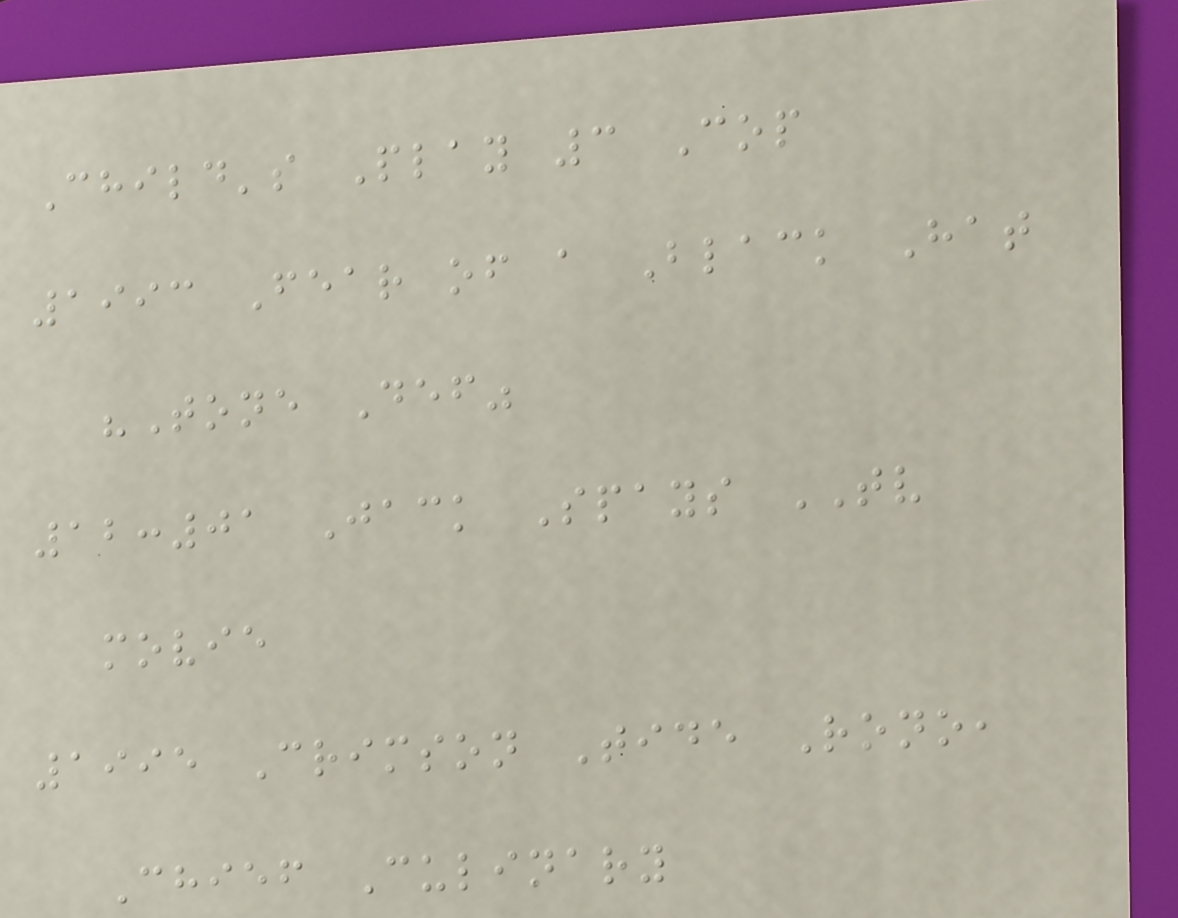Child's Play 3 Cop
1993 Fear of a Black Hat
"Tone Def"
12:01 Jack Spays TV
movie
1995 Crimson Tide Rono,
Chief Culinary
